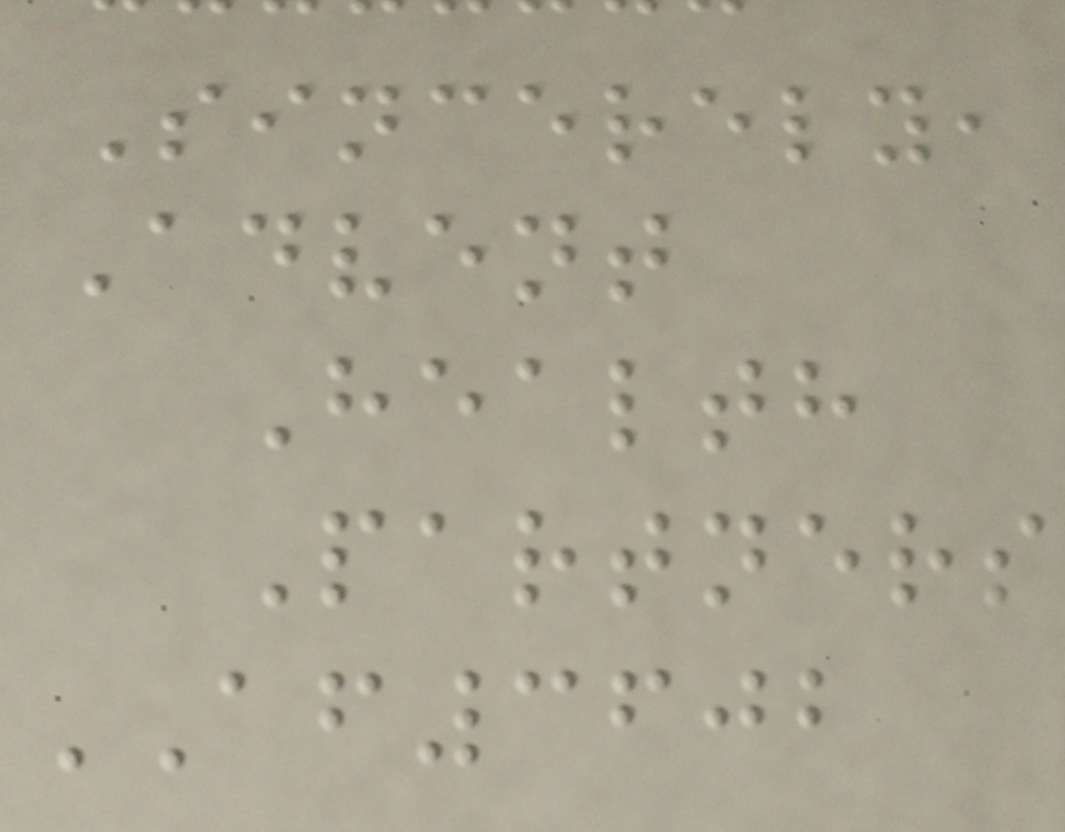Sincerely,
Advent
Health
Partners
AF3602
